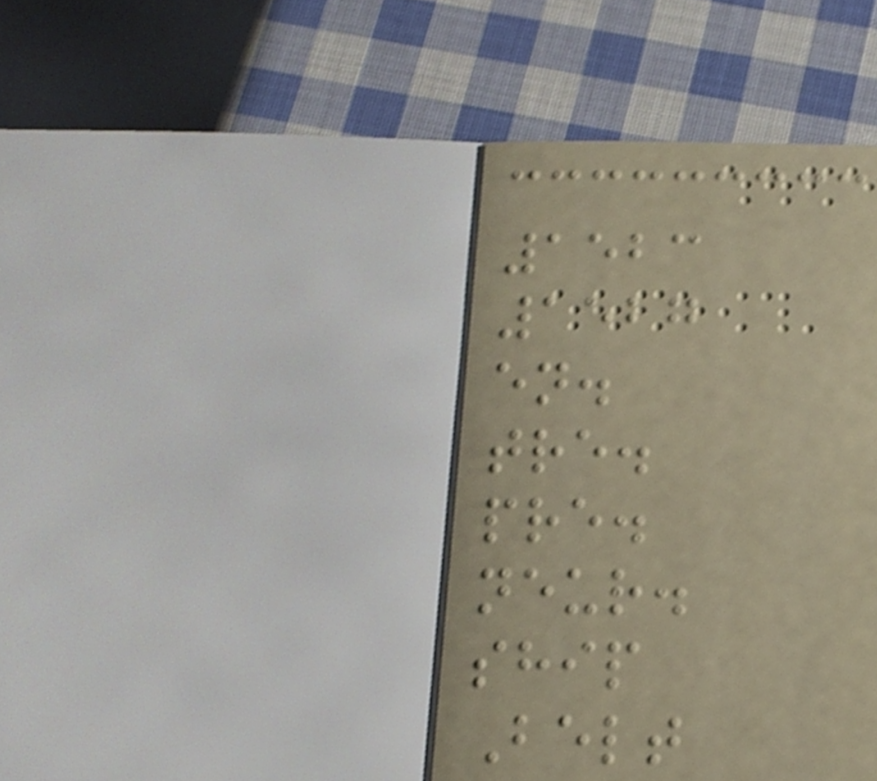1523
1527
en.
tre.
pre.
neur.
ship
Belt
